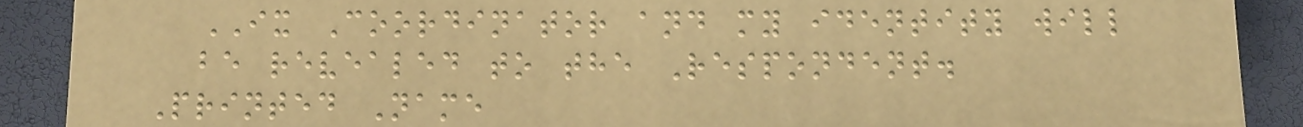IX Coordinator and my identity will
be revealed to the Respondent.
Printed Name
